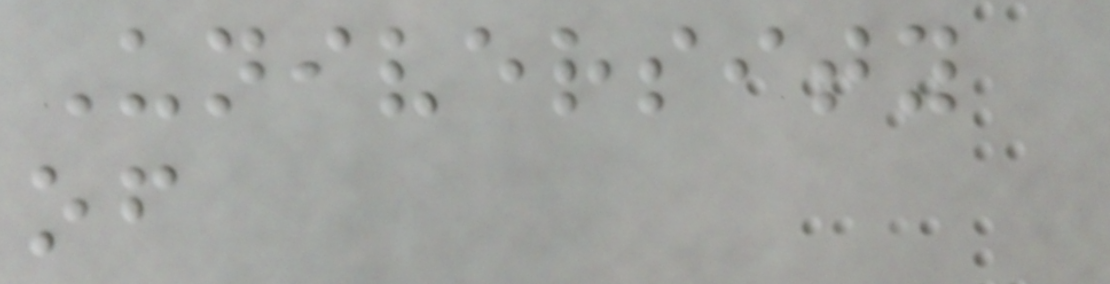University
of
